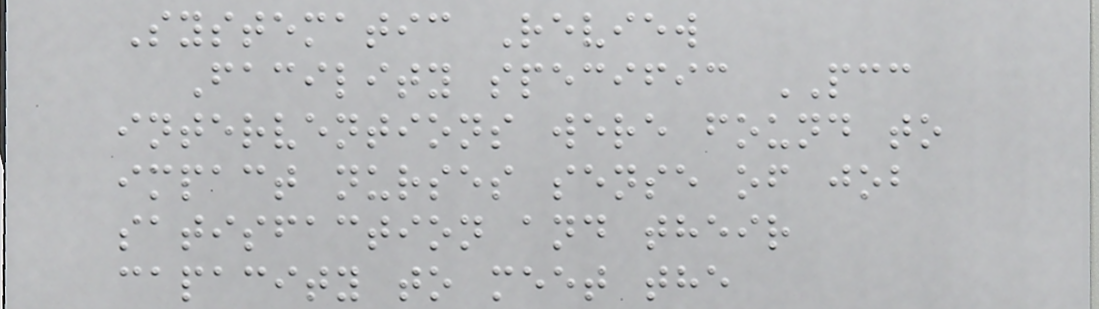Systematic Review
Facility specific PCC
interventions were found to
impact nurses sense of job
satisfaction and their
capacity to meet the
